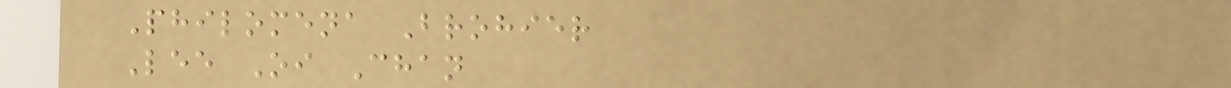Philomena Brohier
Lee Oi Chan
